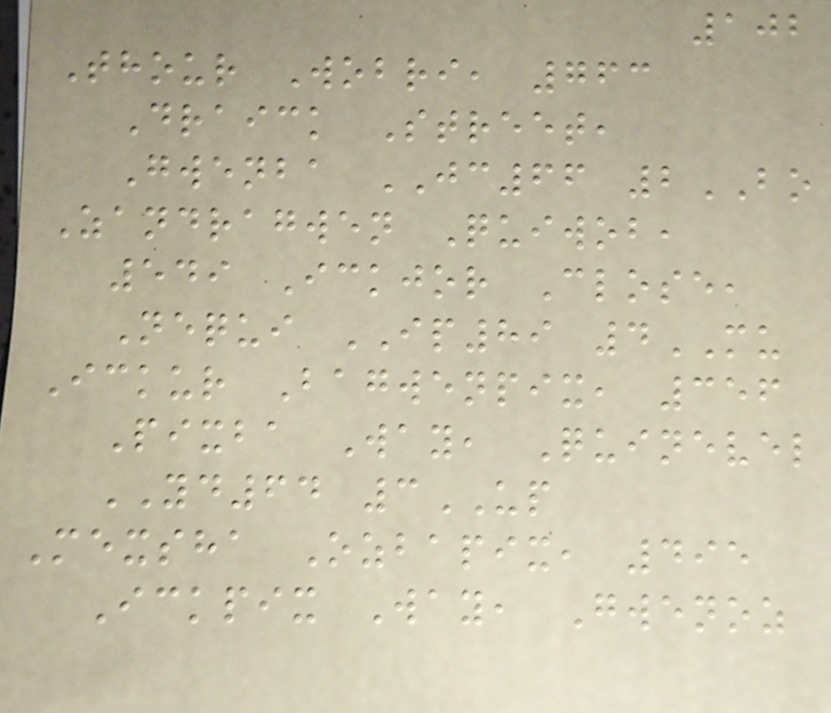102
Thour Wobri, 763
Draick Street,
Gwenba JC66 2BO
Zandragwen Quiwob,
549 Ickjor Close,
Nequi IP89 4MU
Ickur Bagwenpix, 356
Pixba Way, Quinevel
YD64 3UP
Mexsha Ozbapix, 495
Ickpix Way, Gwenoz
